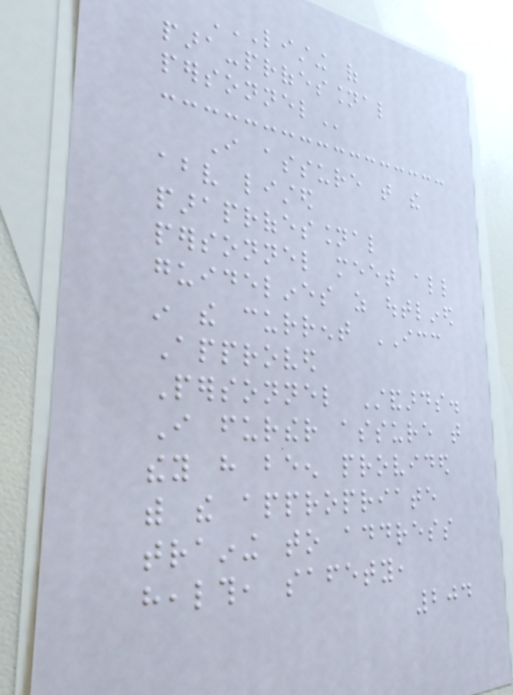LISTING OF
PARA-PROFESSIONAL
PERSONNEL
I assure that the
above listed
paraprofessional
personnel meet all
guidelines as outlined
in the current ICC
Approved
Personnel Standards.
I further assure that
they have been provided
with the appropriate
training to address
health, safety,
204
